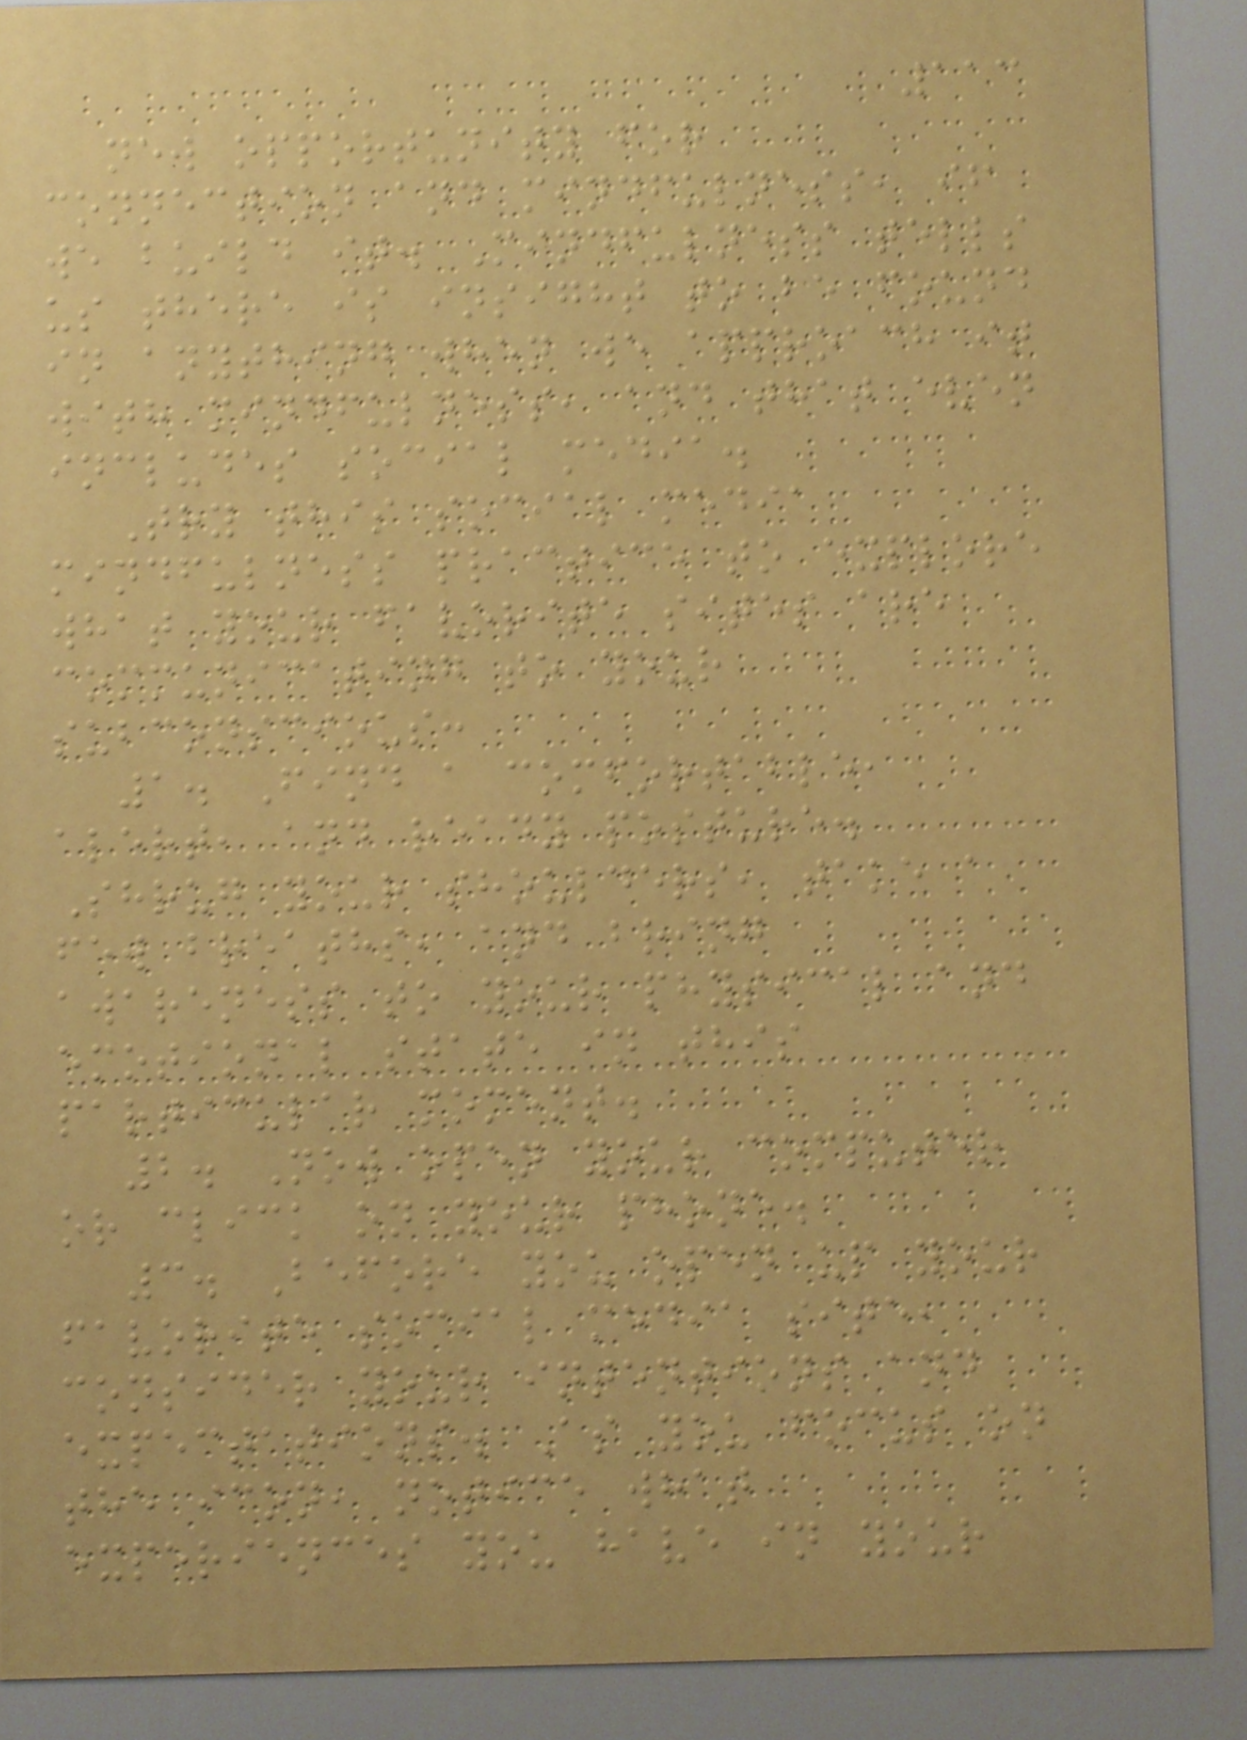113
new opportunity for
connection and mindfulness, if
we build it. Mindfulness tells
us there is insight to be found
in anything when we approach it
with mindfulness, and that even
includes social media.
Try this social media
mindfulness practice to explore
what your favorite sites are
communicating to your
subconscious:
1. Find a comfortable,
alert, and ready posture.
Shrug your shoulders, take a
few breaths, and bring
awareness to your physical and
emotional state in this
particular moment.
2. Now open your computer
or click on your phone.
3. Before you open up your
favorite social media site,
consider your intentions and
expectations. As you focus on
the icon, notice what
experiences you have in your
